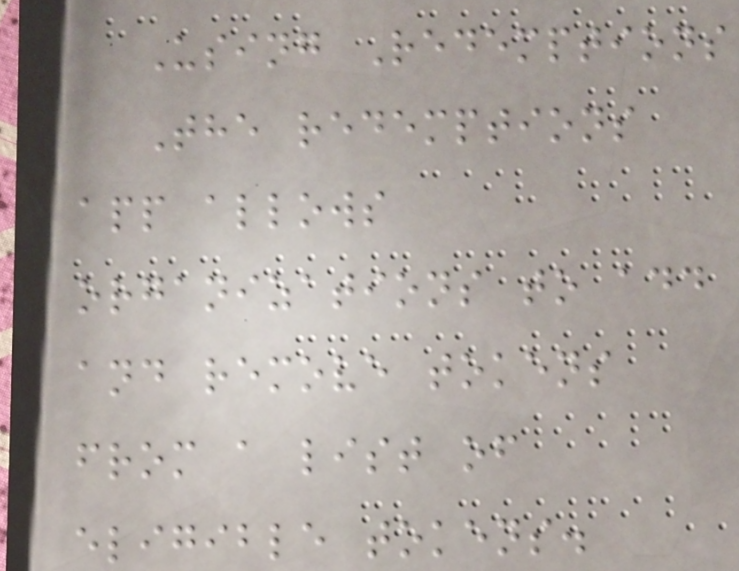Using Redemptions
The redemptions
app allows
organizations to add
and remove tokens
from a list of
eligible tokens.
